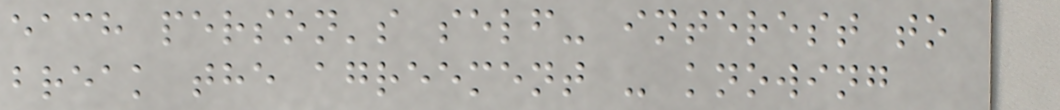each person's self- interest to
break the agreement - knowing
